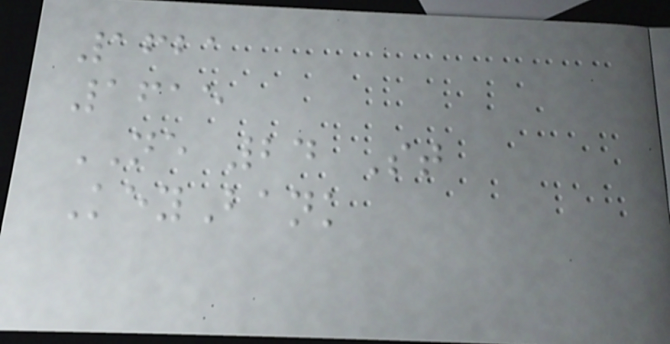1621
1615
NE 24 St
KeyBank
